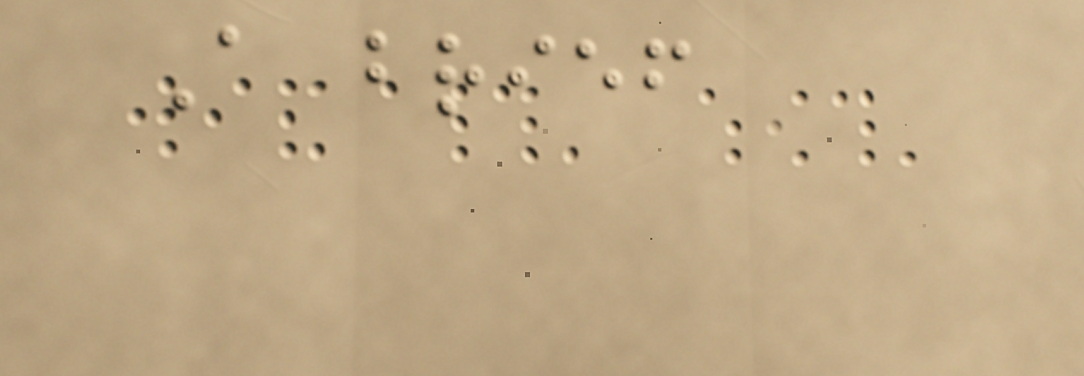A brief
